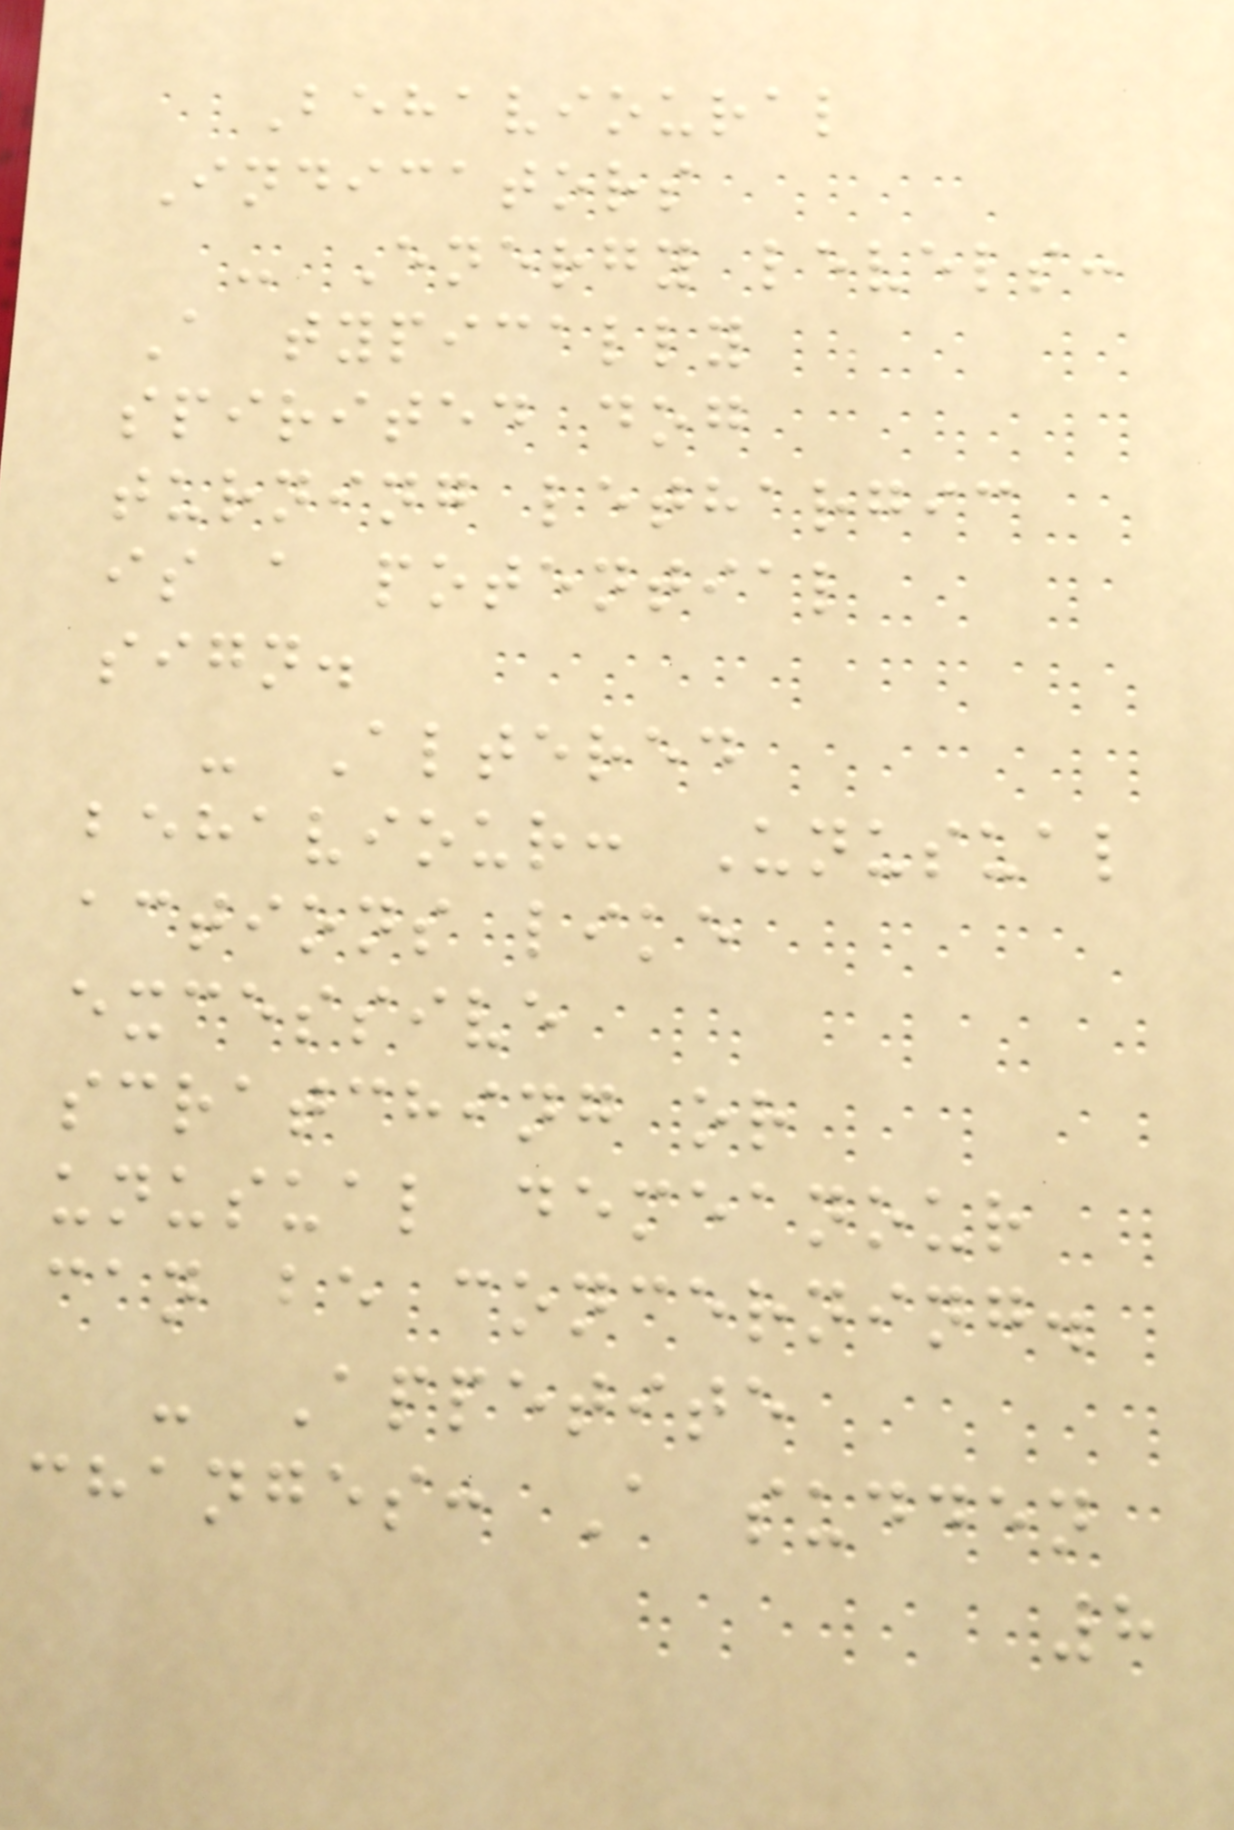Behavioural
Indicators
- Energy levels:
A typically
spirited dog
turning lethargic
is a potential
sign.
- Altered
behaviour: Unusual
actions like
excessive
scratching or
unusual demeanour
can be concerning.
- Appetite
changes: A sudden
8
